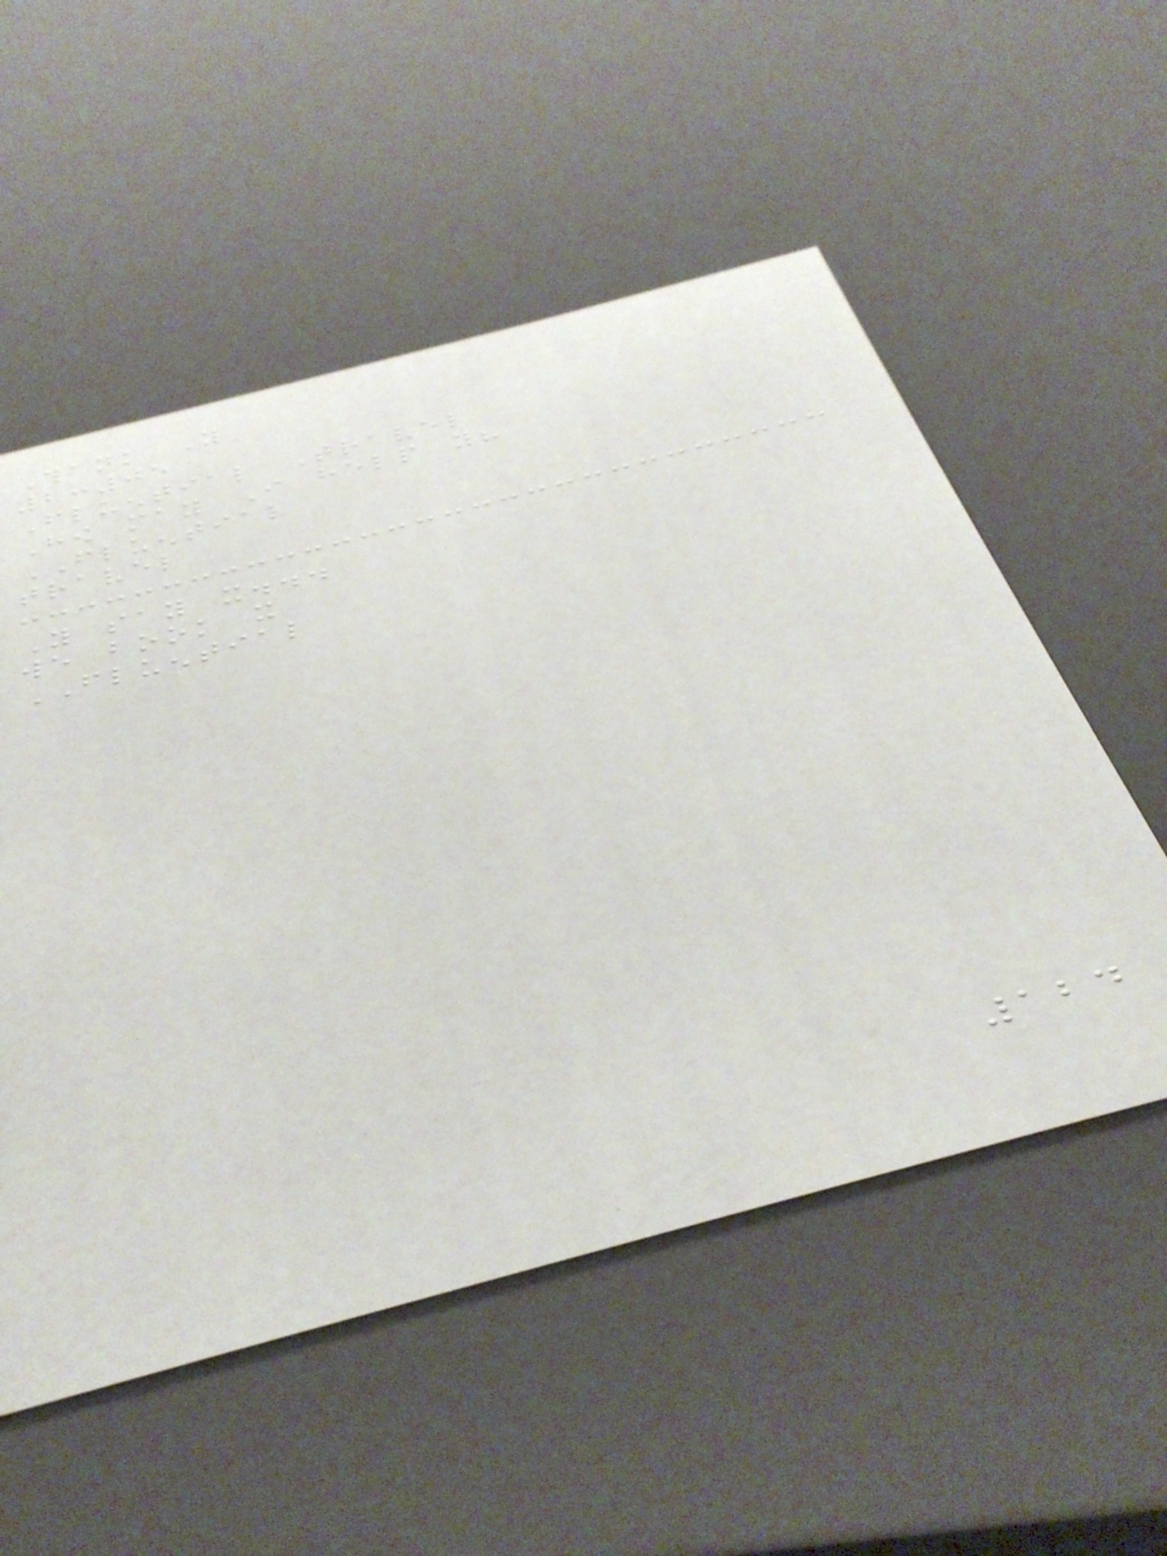Thank You
2:05
Fluential Travel
How may I help you?
FLUENTIAL
travel
You say it...
we book it
FLUENTIAL
124
